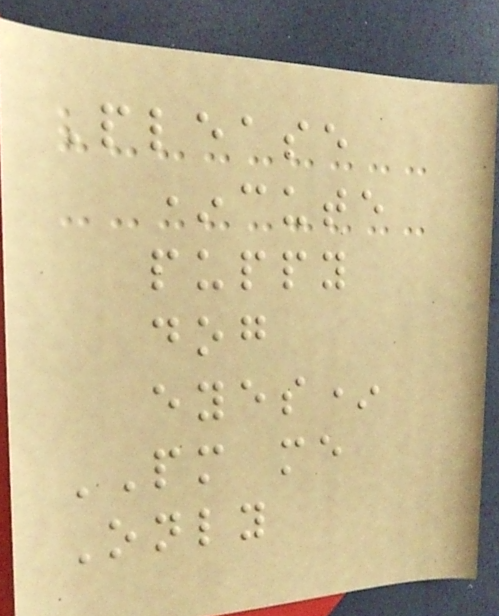Please
*cute
puppy
dog
eyes*
PM me
Only
